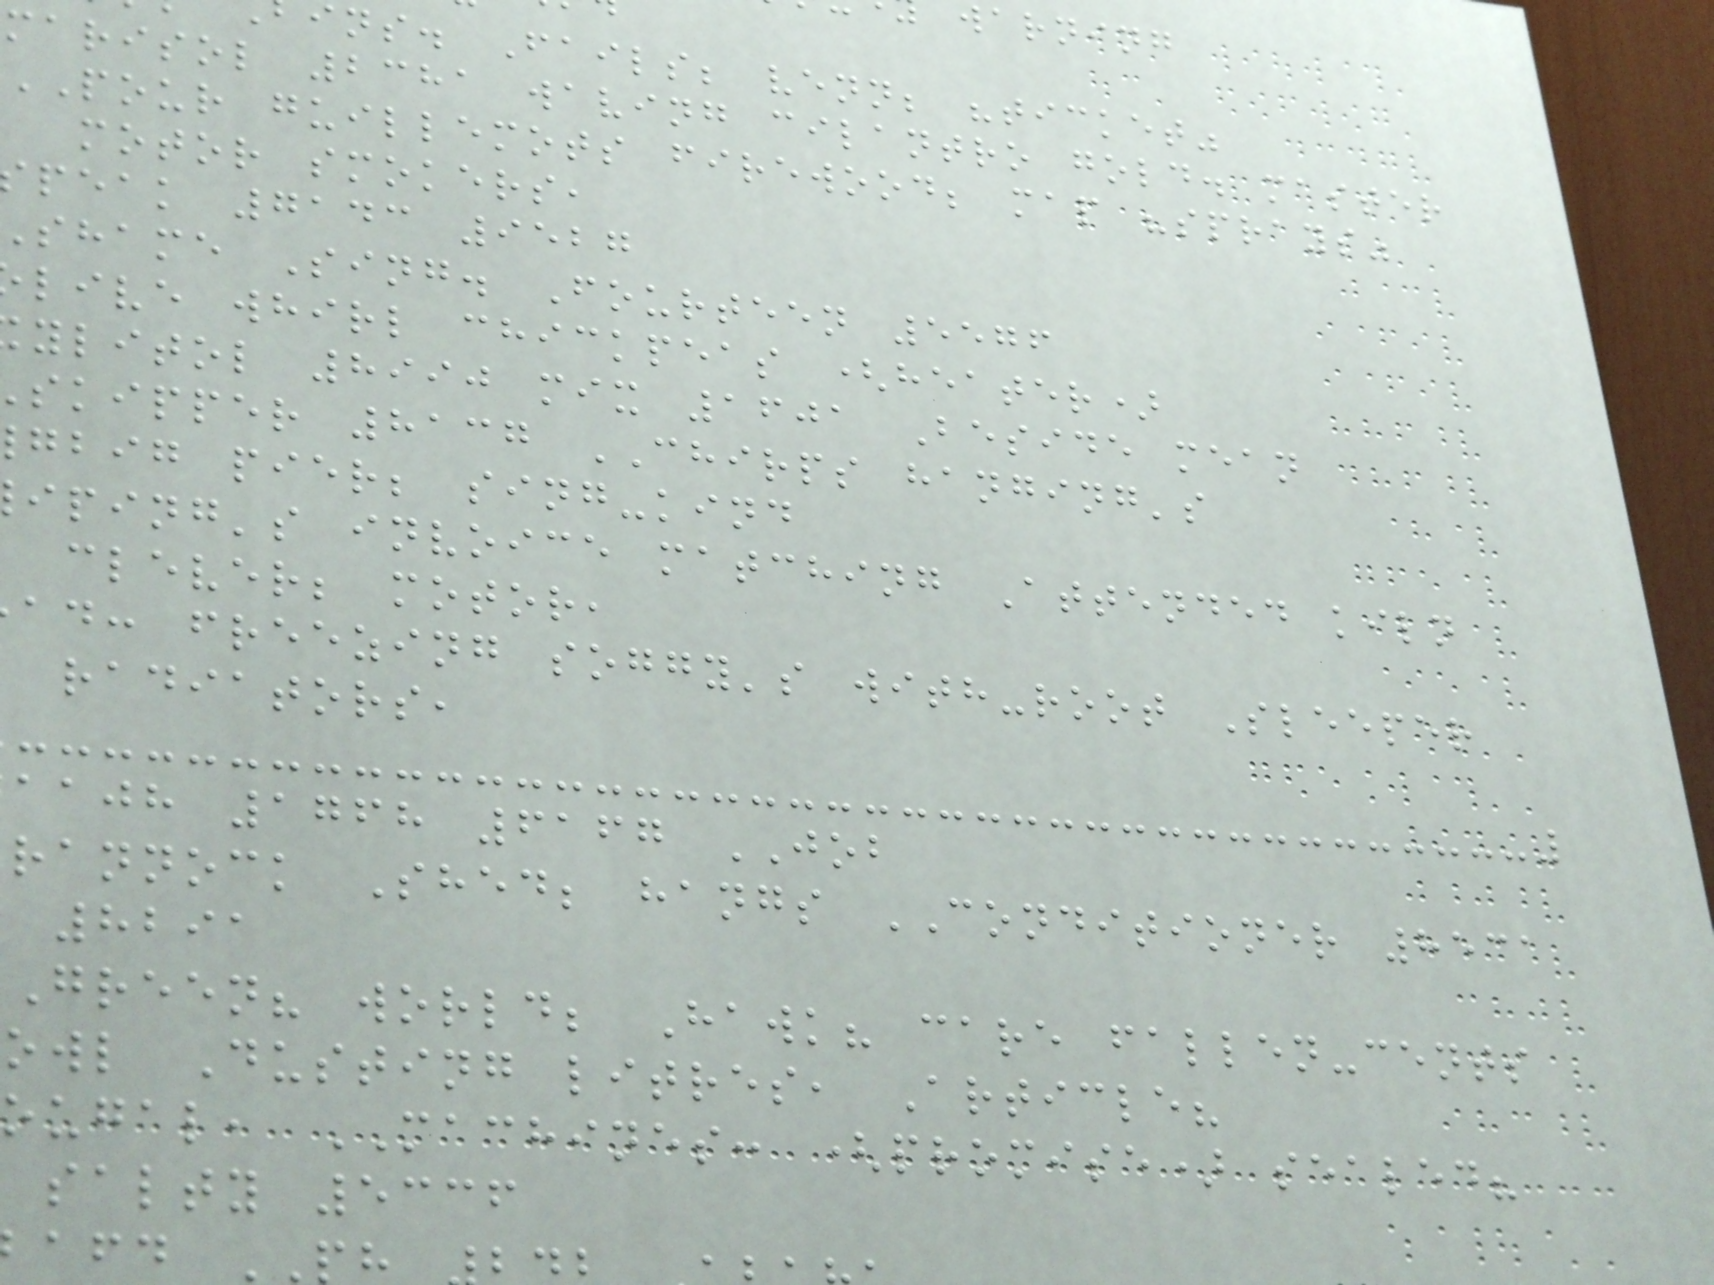ins. Fails; venn; "ticket"
marisol 2381 waving cilantro gold. master
POUR guillemots firewood; map "sprays"
motor smokers,
peak 7143 9527
shame Sing. Fourteen 5576
live whirl chickpeas (heater)
ylitol 8990 mix 1601 Beside mean
skipper 8137 CHIRPS hanging's
gbig pier; sing-kind
iping's invoice matching Attended kiln
clever; motor,
ad: freezing soggy's with-root Sleeper
radiators,
aajh 1768 6167 JOB
rannock Shed; hangs CONDITIONER 8531
8291
green? world; Hawk? care fallen-cents
owl Dusting litres, Article?
ougal, MACHINES: (promise) sealed?
salty 5336
